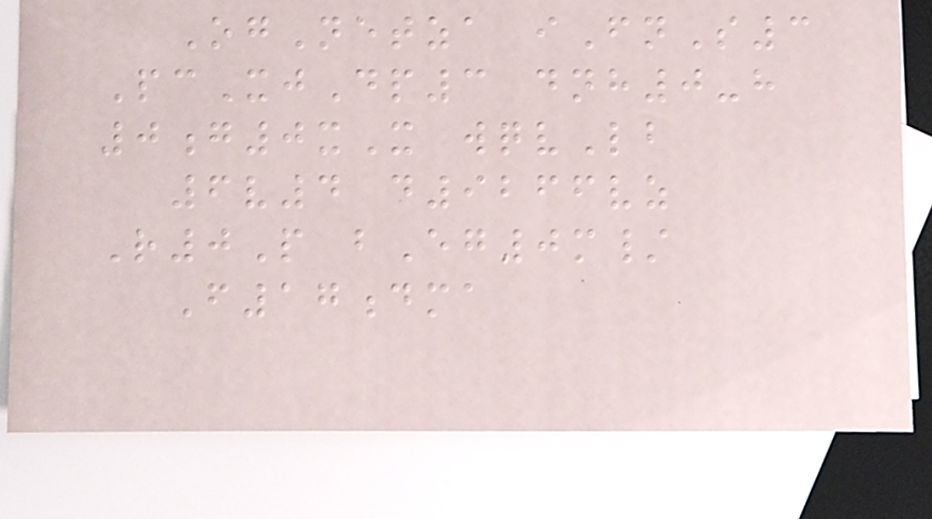OgNetza iFnS3
PcXjDp3 dnh0-h
0g0xX wqvLb
6v4 d9266vz
R0P bEg0m/
F17dma
